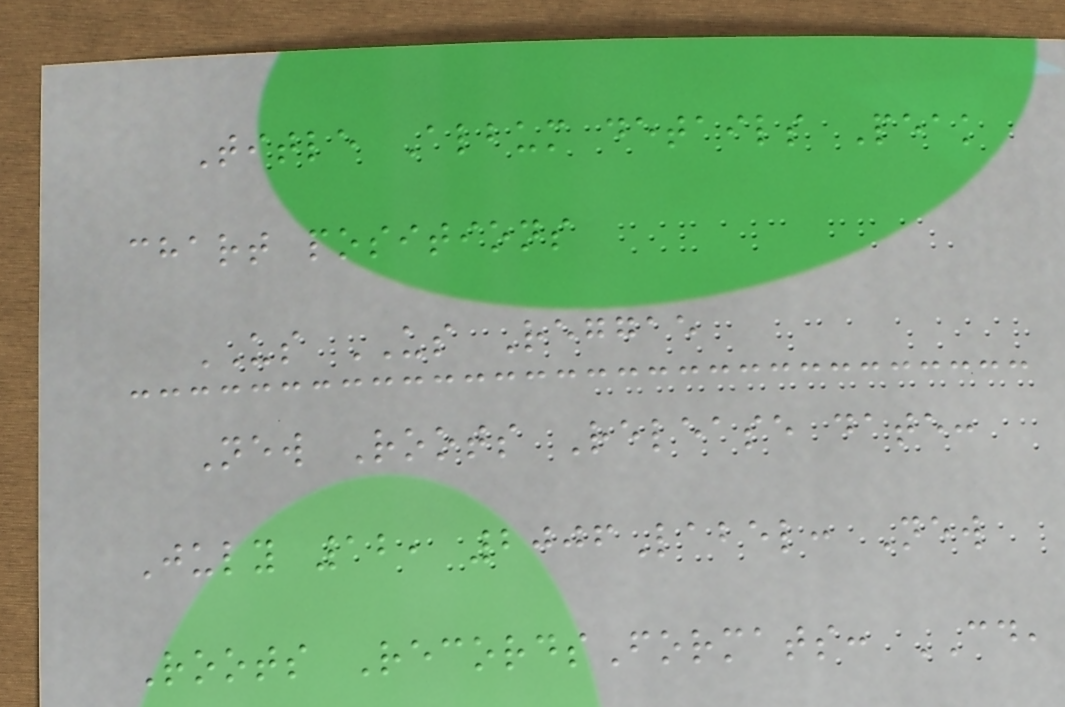Title Album details Peak
chart positions
US US Reggae
New Roots Release date:
July 12, 2006Label: New
Roots RecordsFormats: CD,
